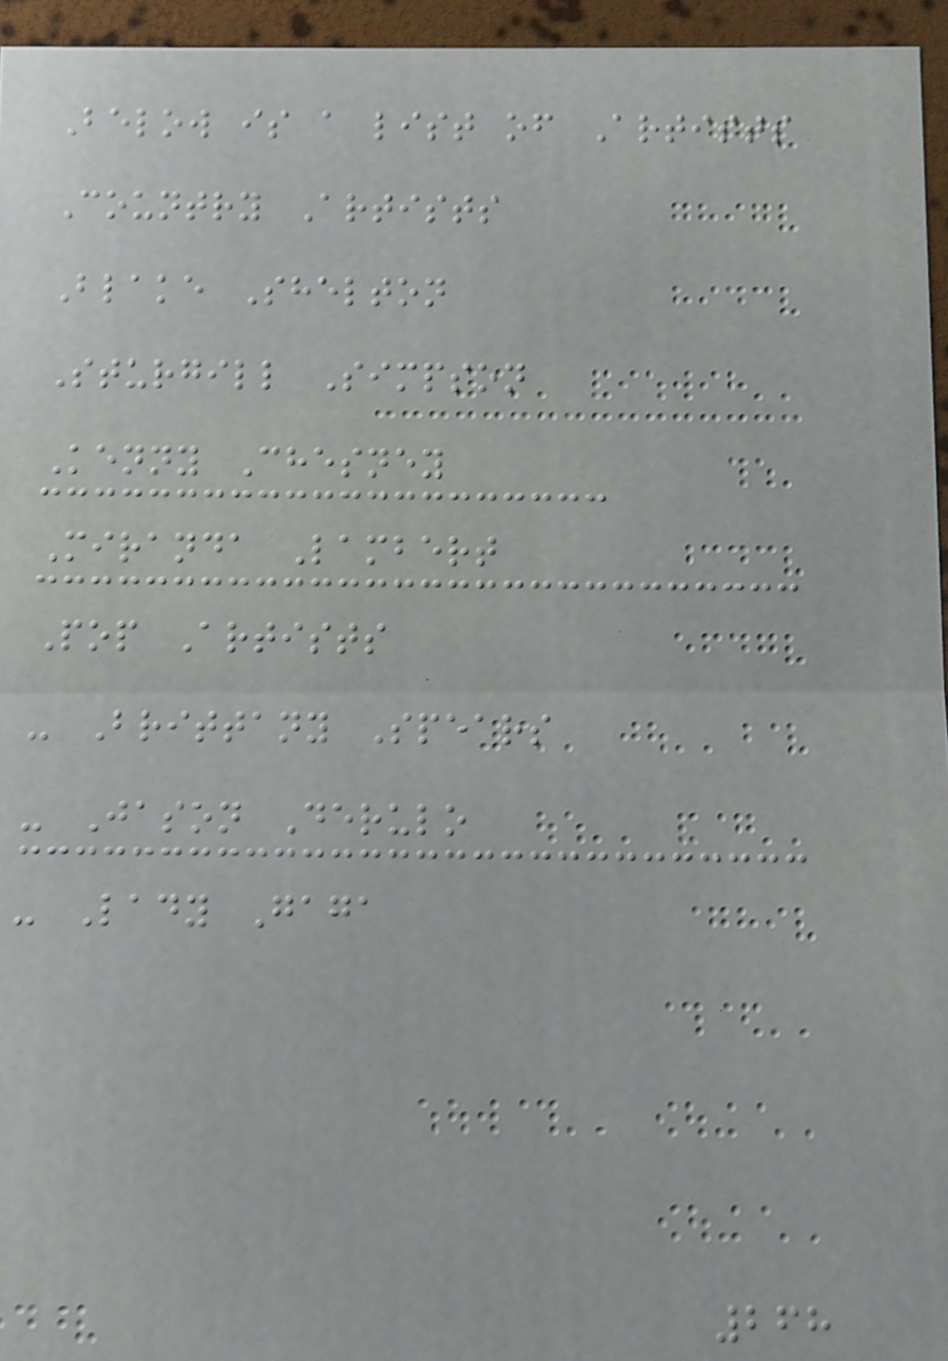Below is a list of Artists
Country Artists
Blake Shelton
Sturgill Simpson
Kenny Chesney
Miranda Lambert
Pop Artists
- Brittany Spears
- Jason Derulo
- Lady Gaga
268
